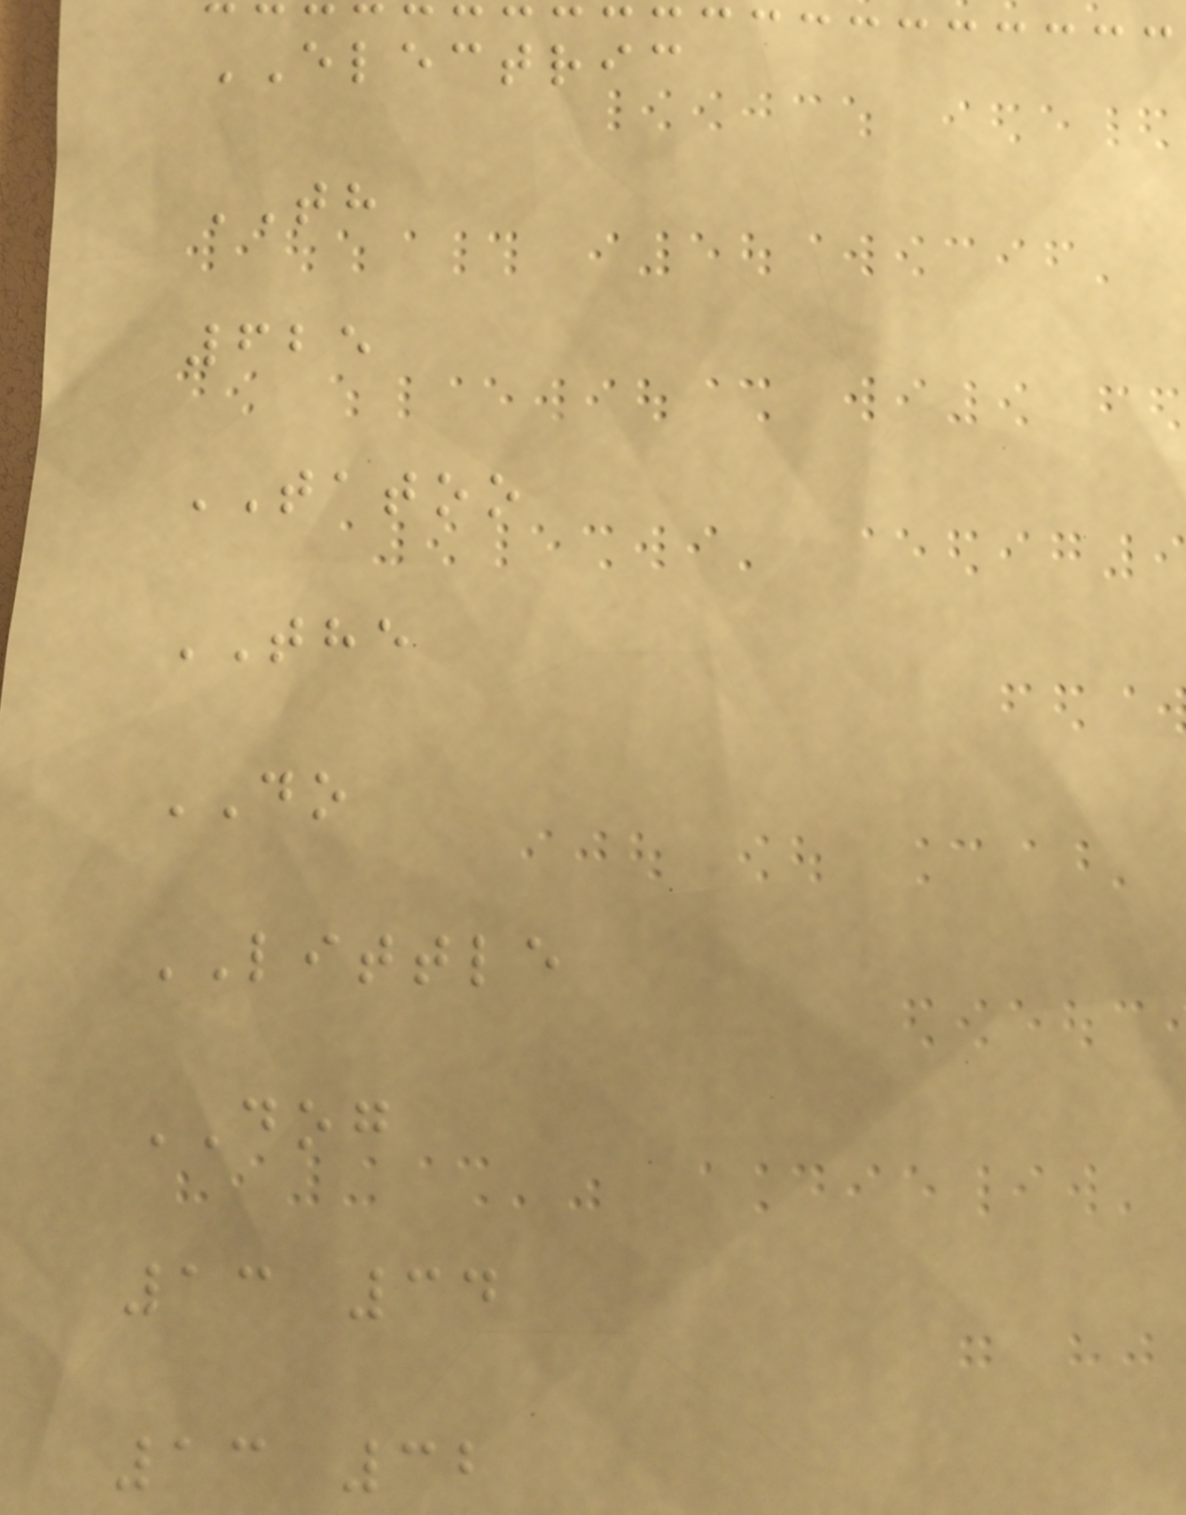ELECTRIC
TH
625
TATOO
THE
DO
LITTLE
DOG
13 34
13 32
